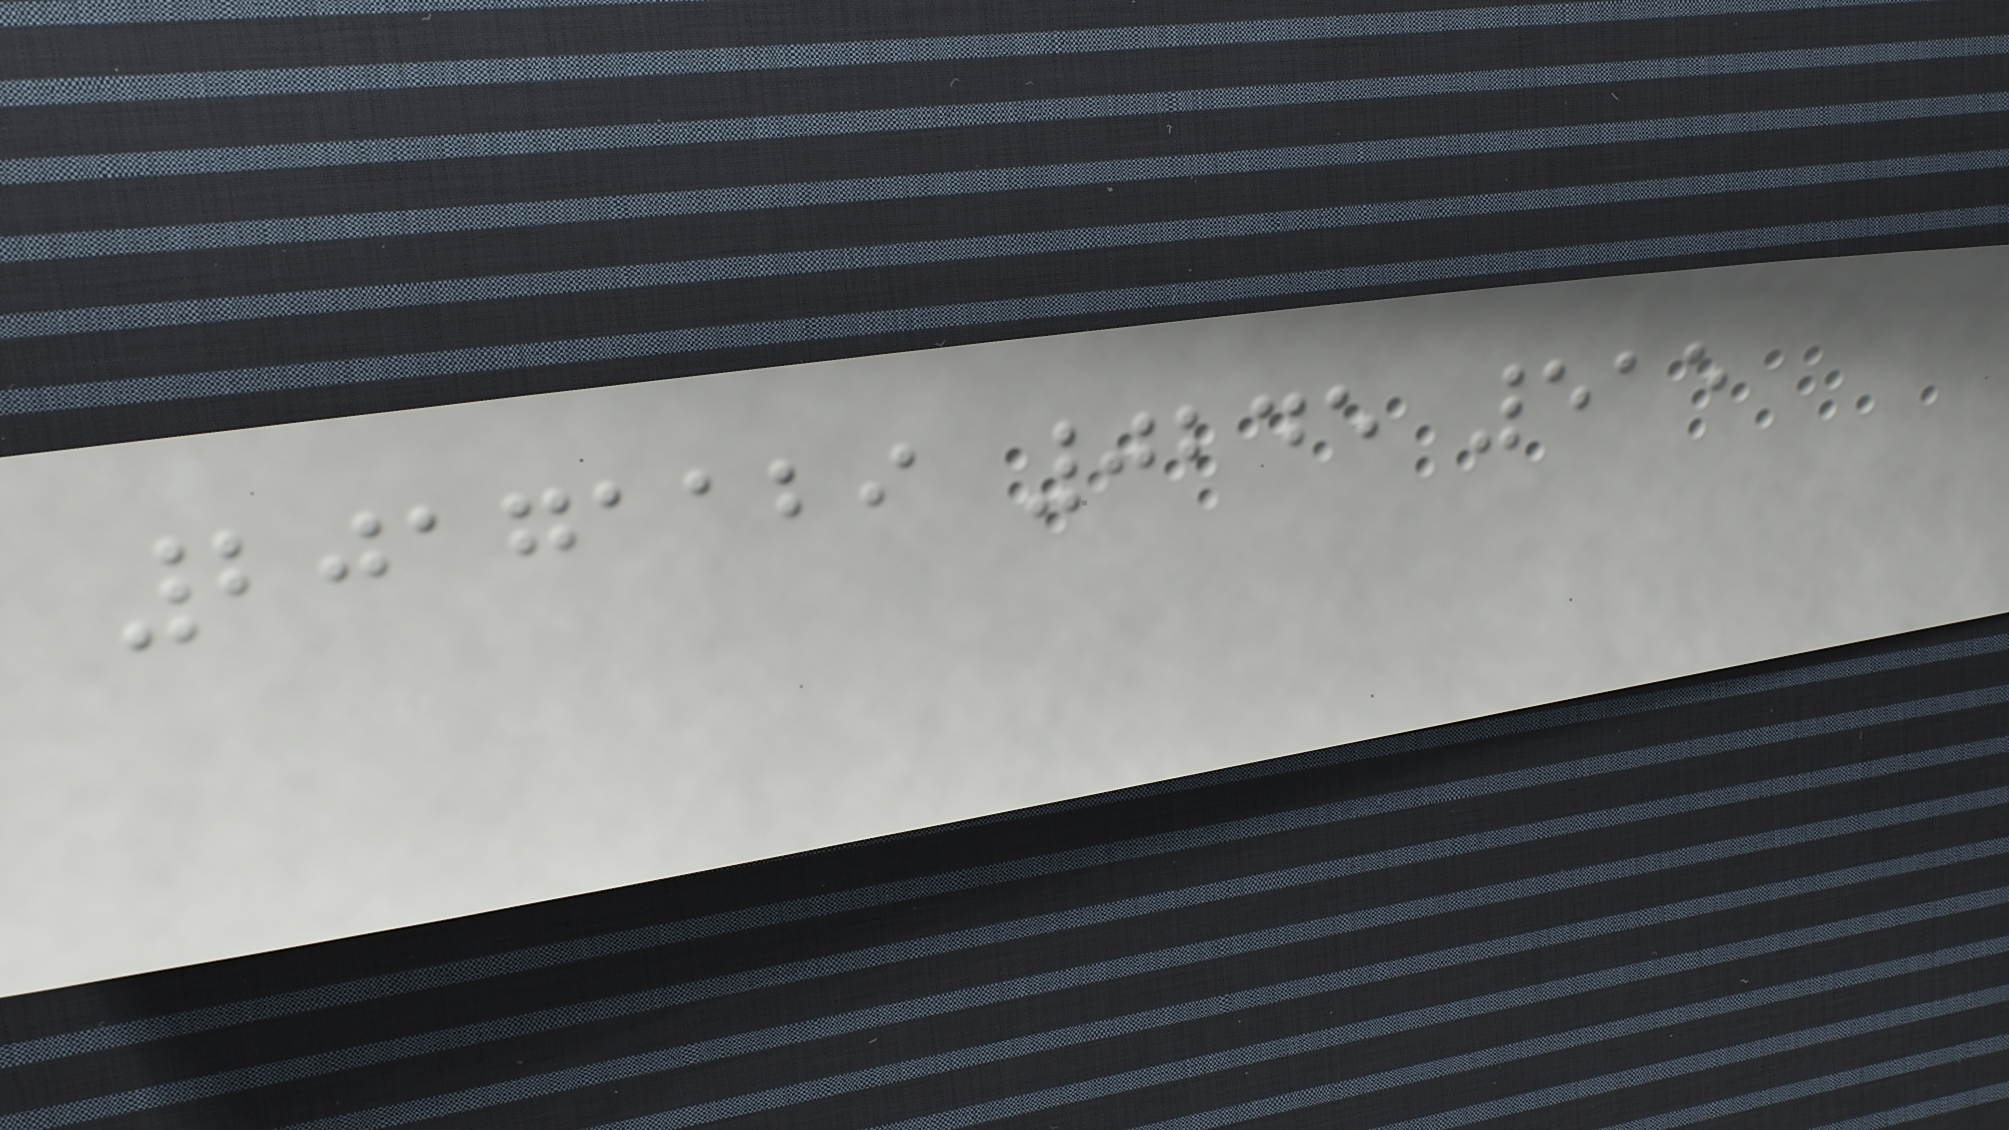20171129 0245 515
